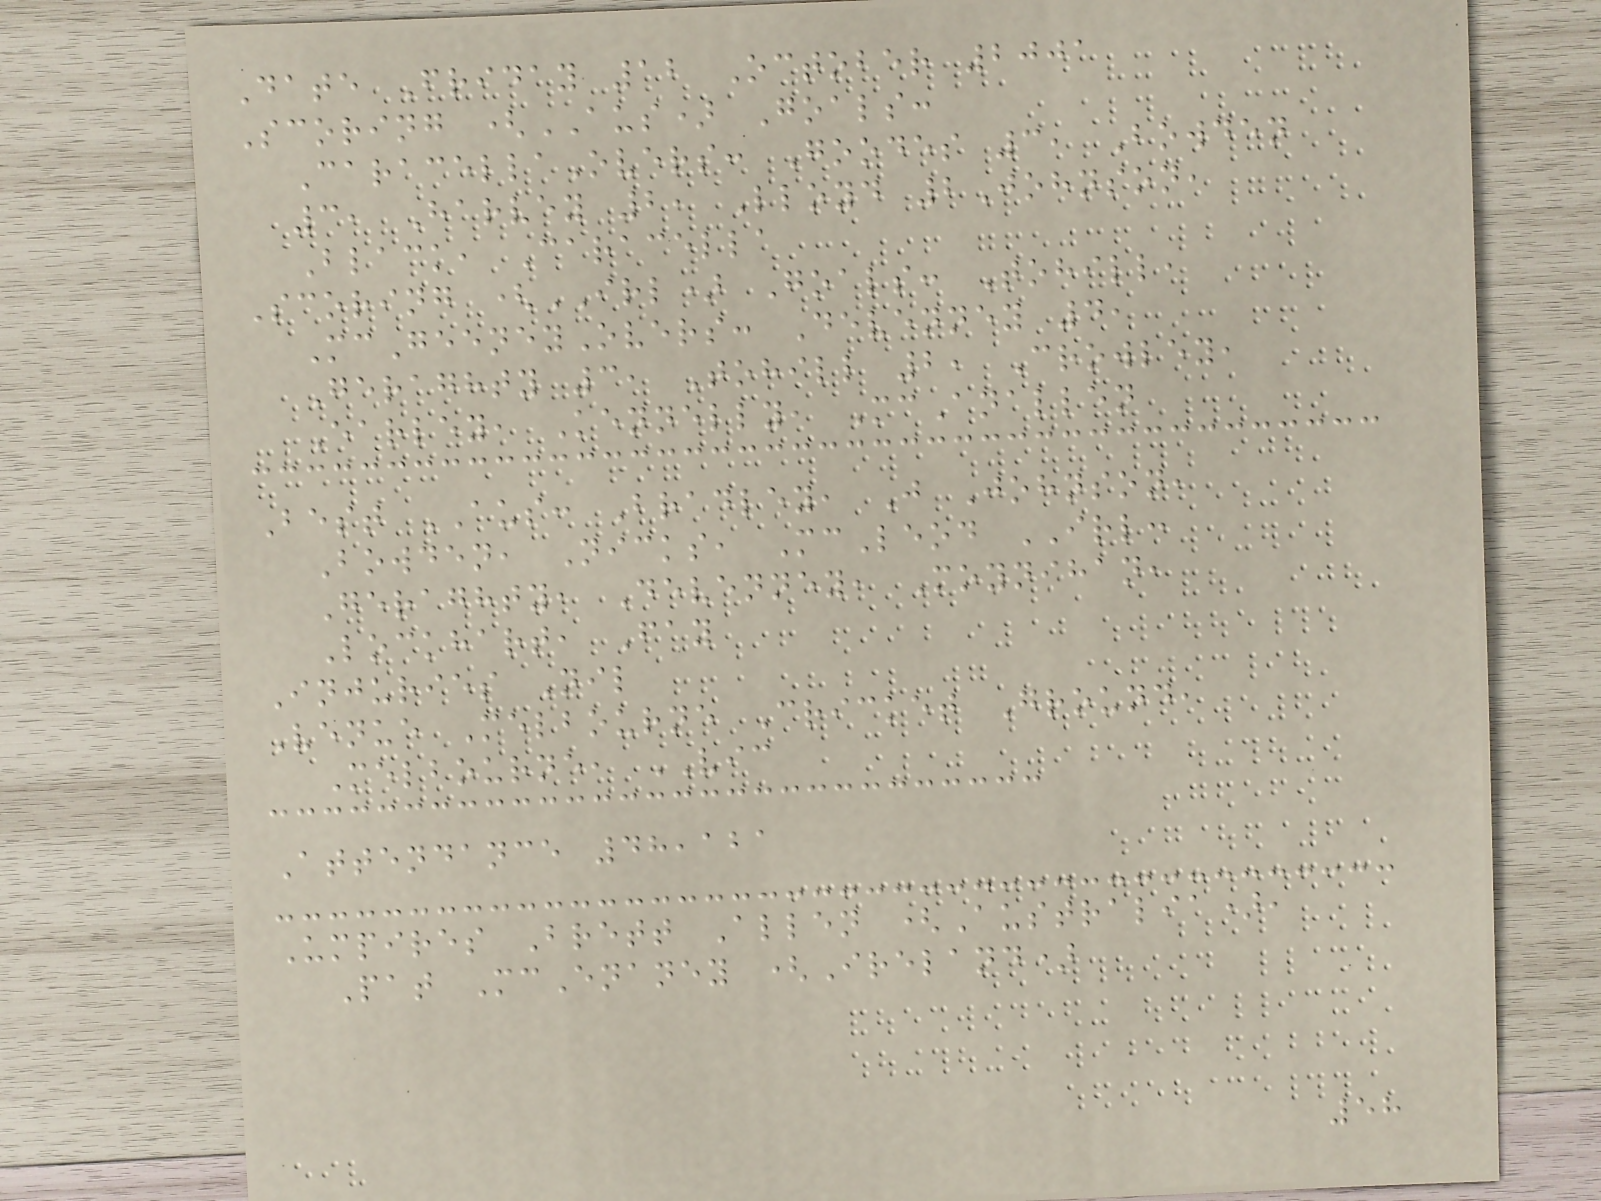Date Friday 12 October 2001
Scoring (AUS) Goals:
CaracellaOvers: Goodes 3, Bowden
3, Harvey 2, Lloyd 2Johnson,
Black, Caracella
Scoring (IRL) Goals: Tohill,
McGeeneyOvers: Devenney 4,
Geraghty 3, Tohill 2, Crowley,
Earley, Kennelly, McAnallen
Best AUS: Bradley, J Johnson,
Bowden, Nicks, McLeod IRL:
Geraghty, Devenney, Moynihan,
Lockhart, Fay
Injuries Nil
Venue Melbourne Cricket Ground,
Melbourne, VIC
Attendance 48,121
Umpires Brett Allen (Australia),
Pat McEnaney (Ireland)
58
